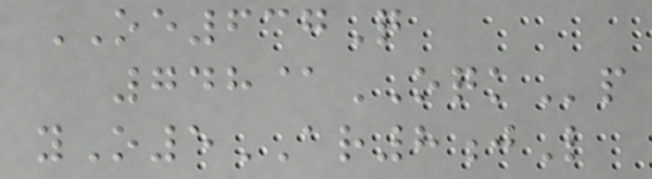OE637Q
748@OQKp
yO5AR8jL
